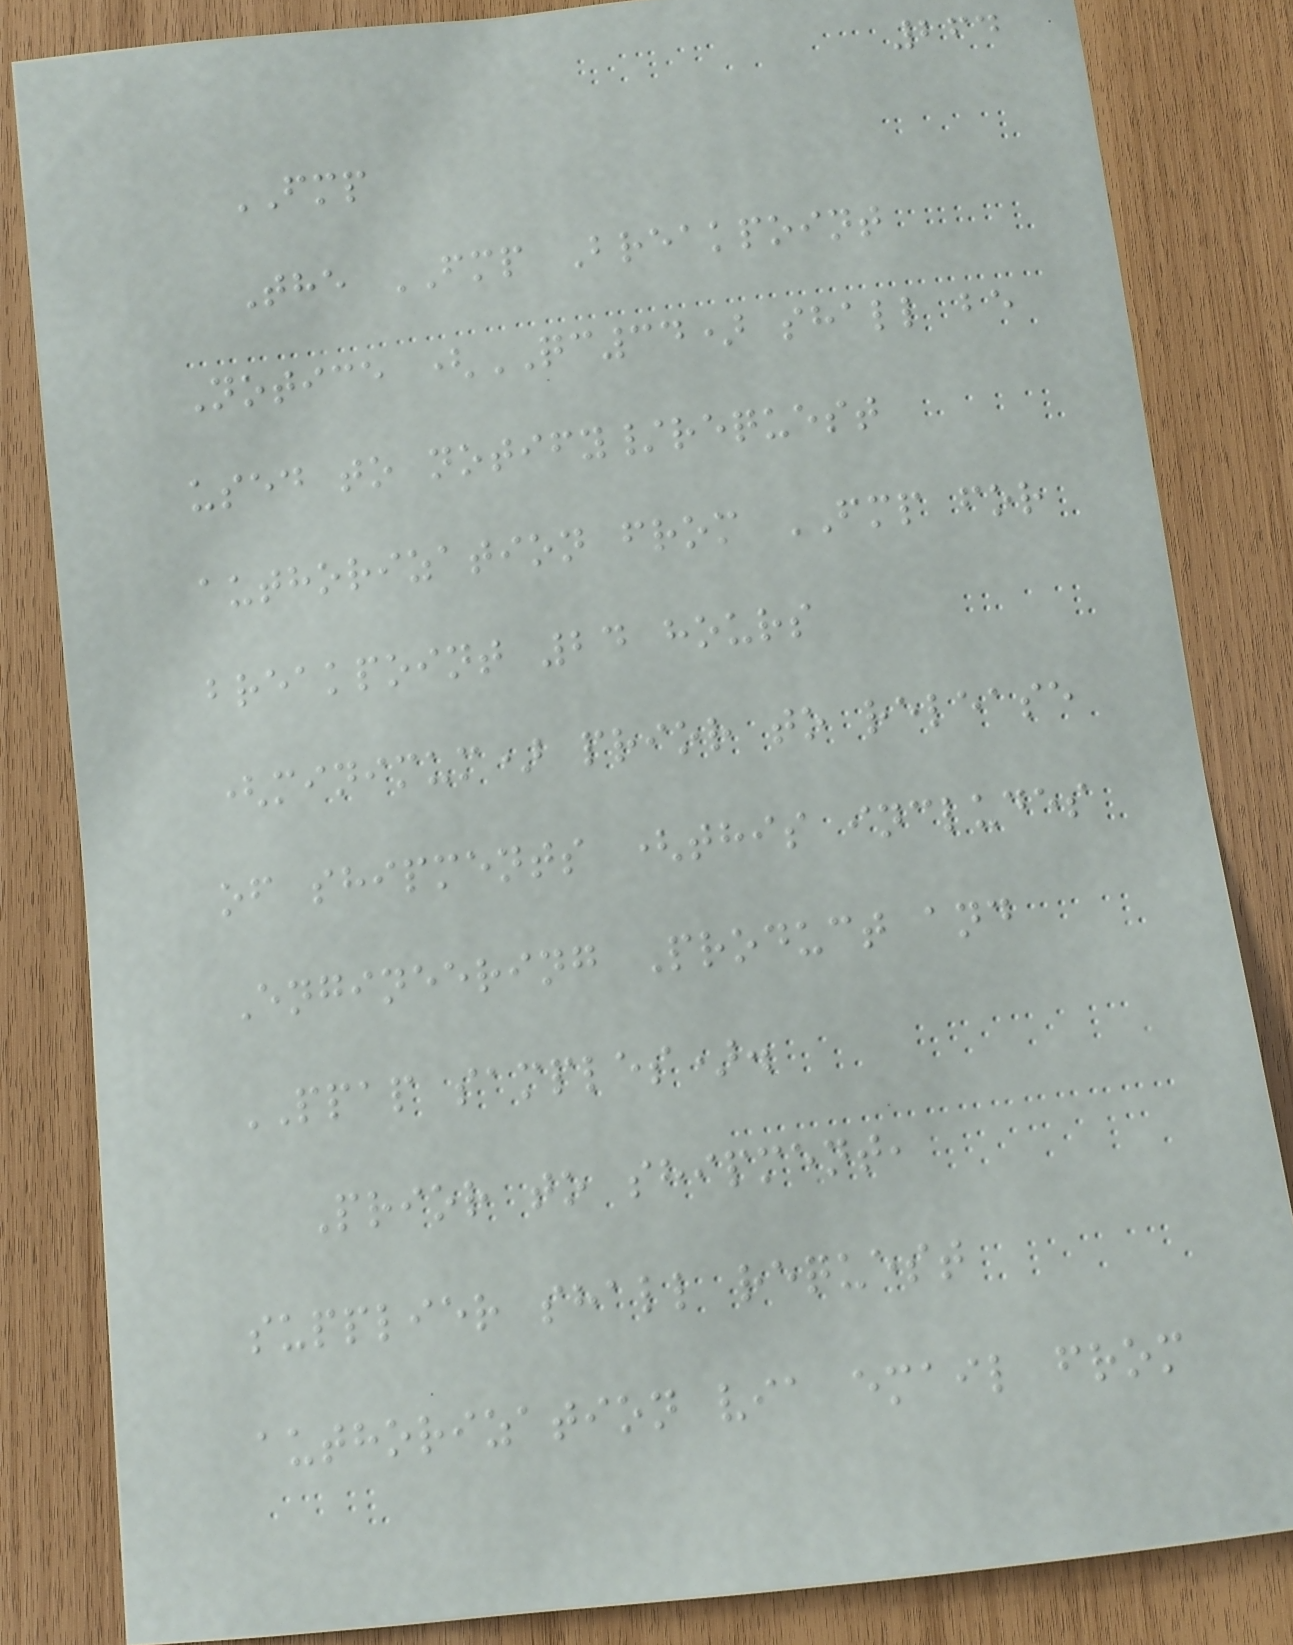264
FMP
The FMP Breakpoint
Notice (QC34) shall be
used to notify/request
authorization from FMP for
breakpoint 24 hours
(minimum) prior to release
of shipments (this includes
Engineering Product and
PPAP samples).
Prior to shipment,
supplier shall request
authorization via email from
